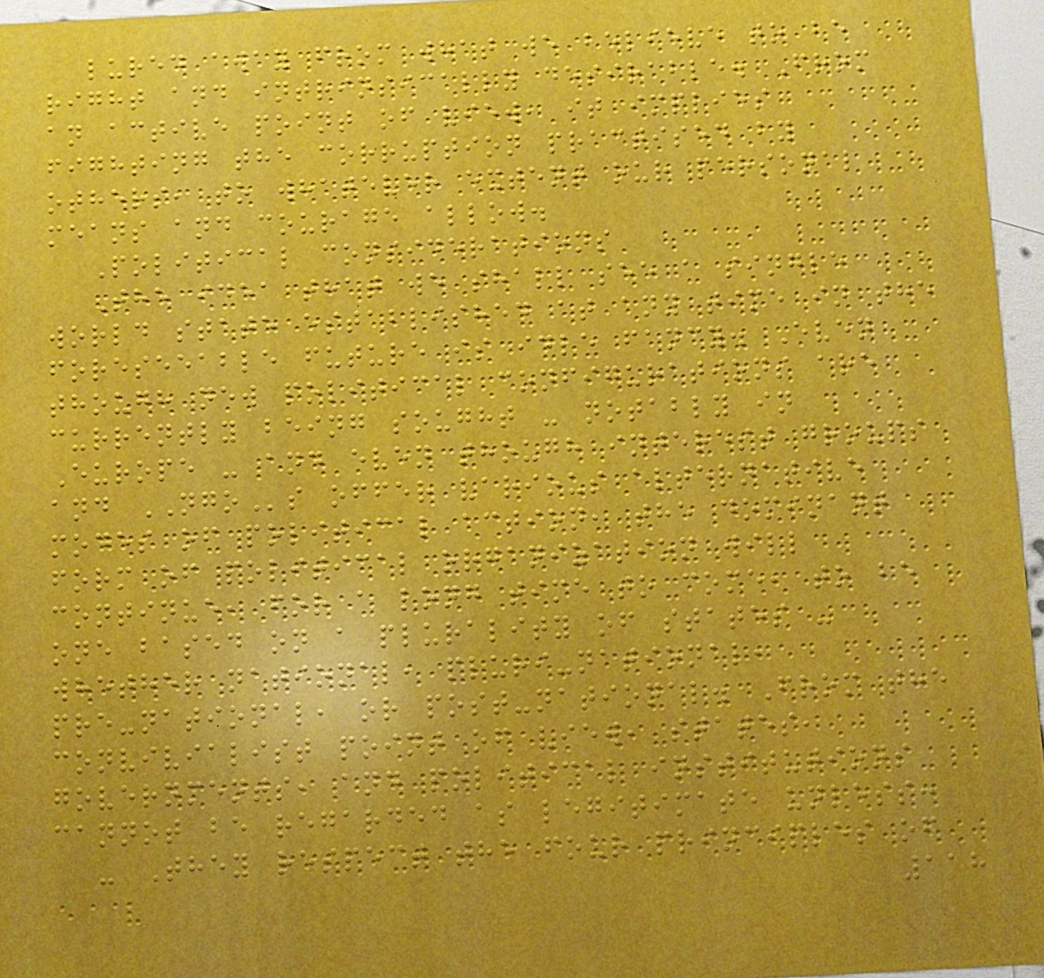lured away from what we believe to be
right and intrinsically desirable. From
an active point of view, it implies
fighting the corruption practised by
others, to whatever extent our personal
means and courage allow.
Political considerations
The idea that we shall see a single
world state established at any time in the
foreseeable future is idle fancy. Even
though new political configurations are
currently being sought - notably in
Europe - and even though interest groups
and NGOs offer various alternative
modes of political action, the dominant
form of political organization will
continue, for a long time to come, to be
one based on a plurality of states -
whether national, pluri-national,
pre-national, or post-national. From the
convivialist point of view, states,
governments, and political institutions
cannot be regarded as legitimate unless:
- They respect the four principles of
118
